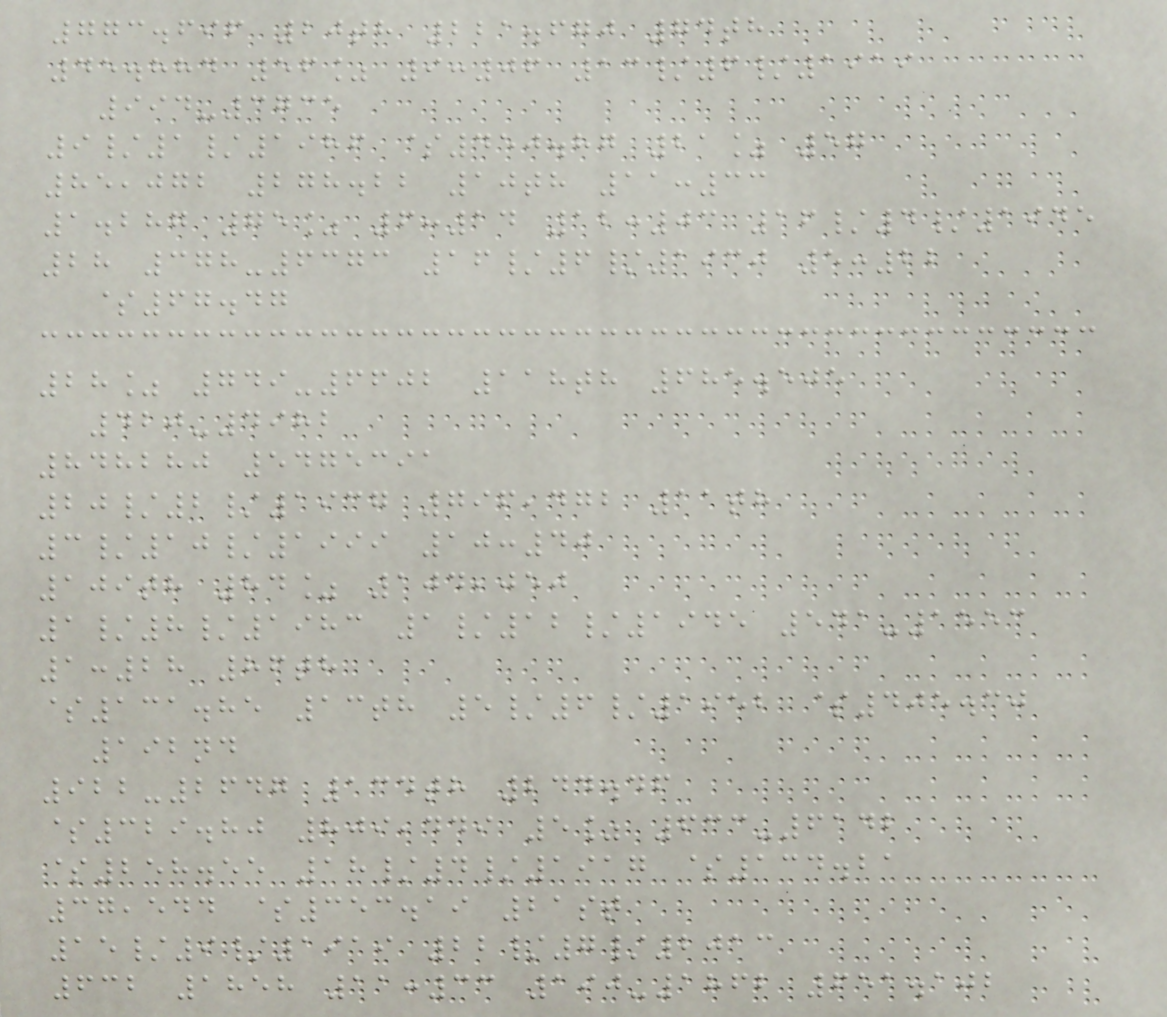773.696 20th 221.670 74th
45.884 56% 9:06 13/6/1919
994-3735
9/1/1986 $450.87 21% 57
85,072 278.22 10th 11:33
1.287 75% 6:14 12:03 16/4/1945
28 378-6373 16/6/1930 5:22
$67.47
28% 749-6602 118th 685.505
420-4982
848280 5475391
20/2/1937 796,472 11th
3/10/1999 10:40
109th 84% 104,050
1/8/1983 1/12/1945 541-1553
1:28 86th
$131.85 13th 5/6/1952 $405.30
192nd
922-2647 134th 244.46
$329.80 809,449 5% 633-6142
$258.55 18/4/1917 $134.21
37,544 $353.19 21st
15/9/1919 22/7/2013
632 1858 11:33 190-1862 651.102
